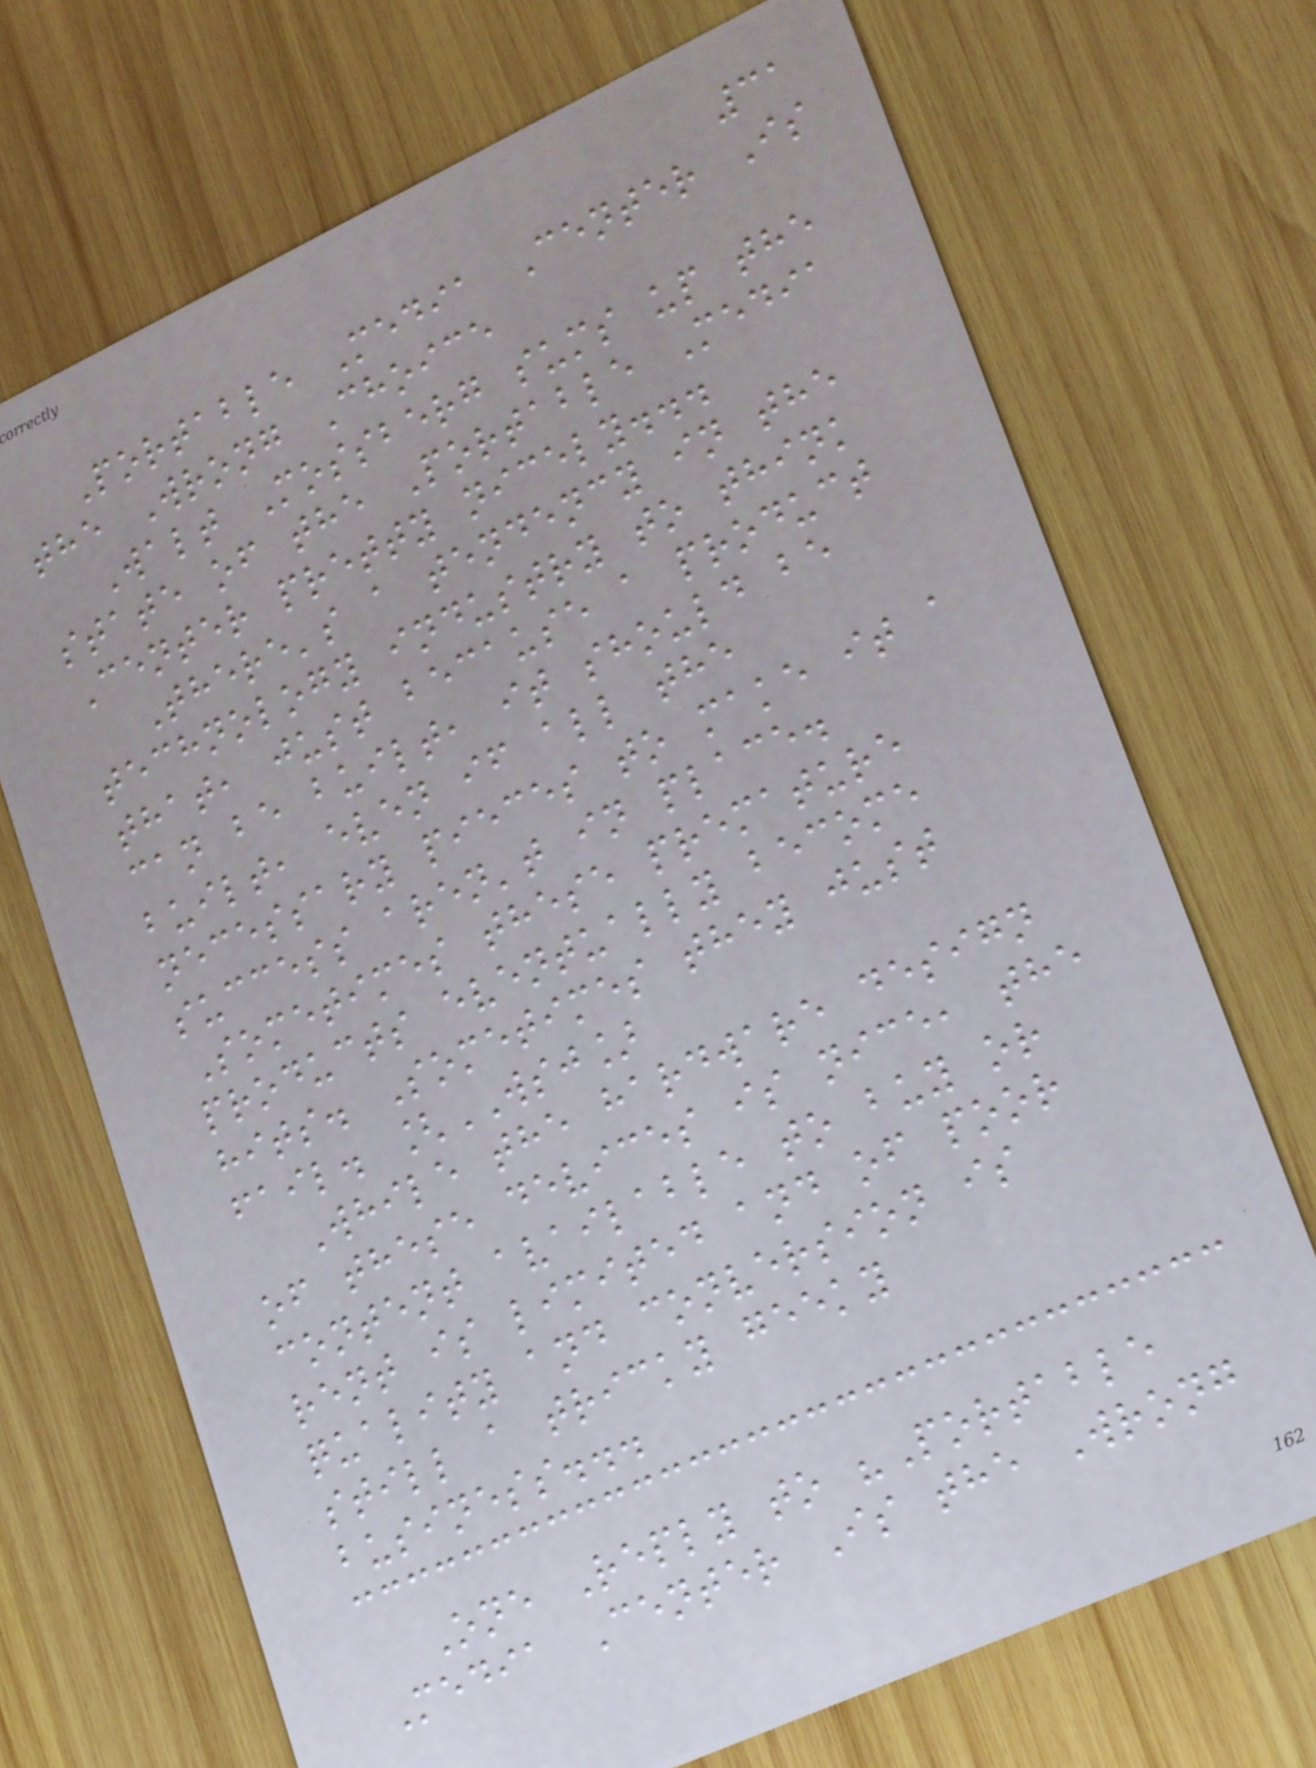31
Portable Media Center Is
the Wrong Choice
Walt Mossberg sums up the
state of the Portable Media
Center pretty nicely...
There's a tendency in the
technology industry to think
that, just because a product
can be built, it should be
built, even if all the
necessary pieces to make it a
success aren't in place.
Sometimes these premature
products eventually become
hits. Sometimes they just
fail. [WSJ]
While the hardware design
of these devices is nice, the
content available to buy or
rent is limited and of poor
quality and conversion is
still a tricky geeky
business...
One Reply to "Portable
Media Center Is the Wrong
